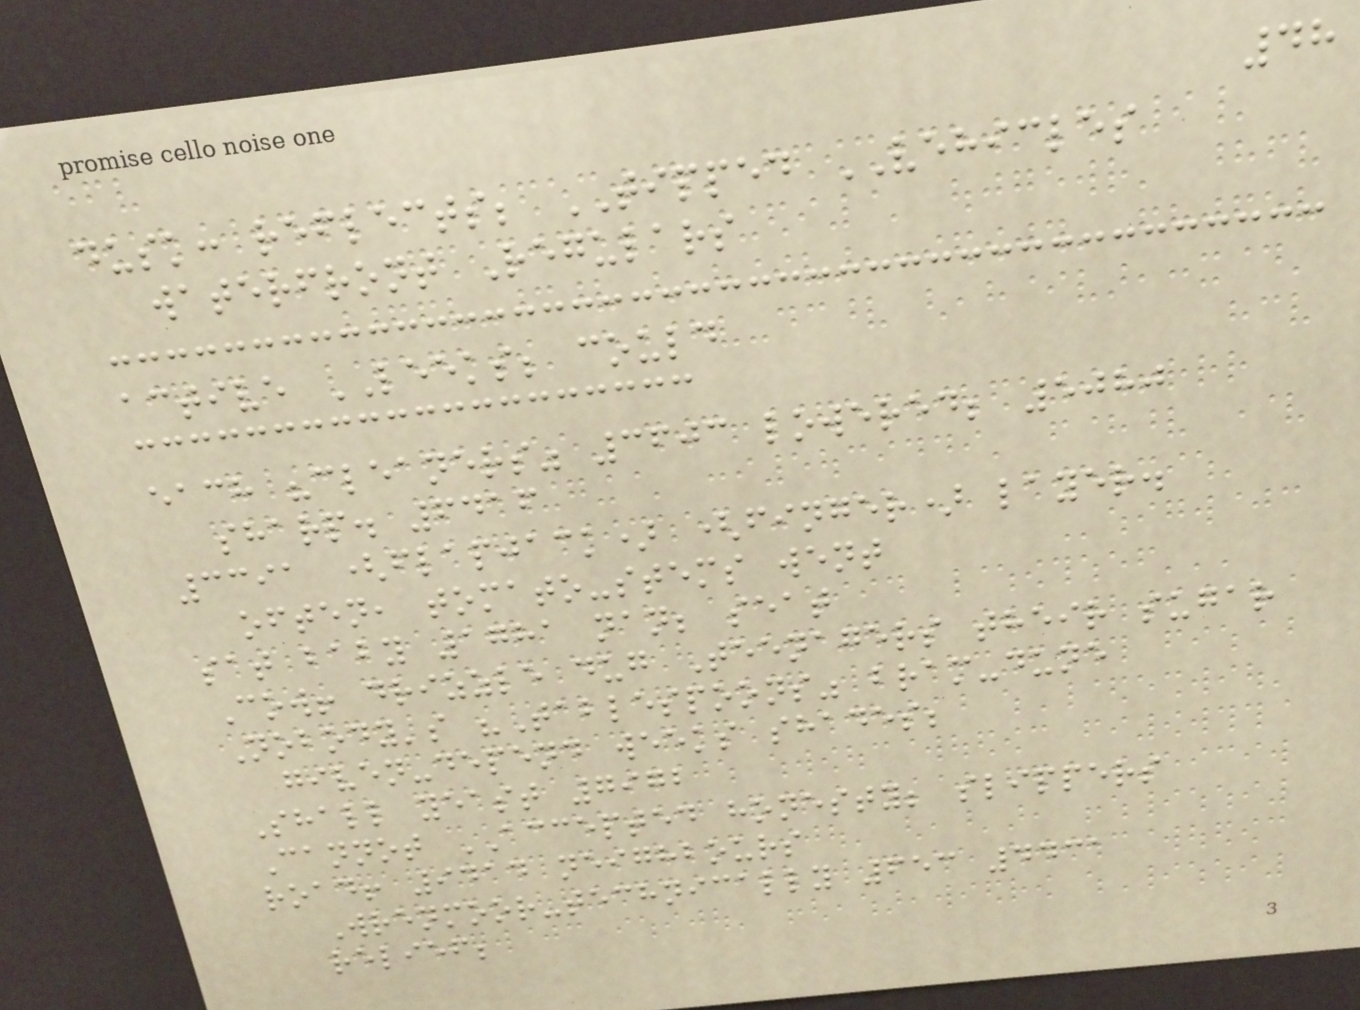48
dusk: reflects; TIPPED VEHICLES
waterfront Regulars
active LEEKS; could
each "cleaners" 3603 lowered; 5080
sharp. 6416
3391 (flapjack) (finger) layer.
often, tomato-stems went
sat baby 1781 nan; seat
Cow! drizzle dug Teenagers their sugar
Nobody's "Tablespoons" bram-dune
given-depend weeks shades;
Shall yeast 7972
Cannot ACCEPTED honesty; slippers
road! 9414 neighbours
Wrenmoor-technically 653 4431
relief;
